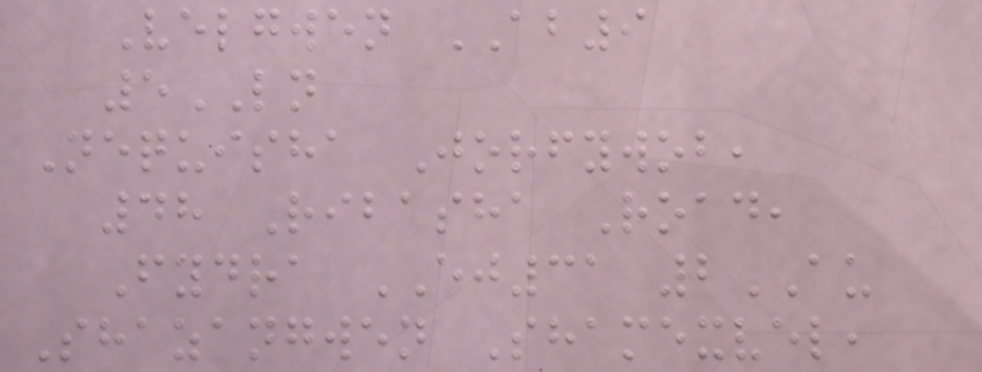Velgwen AB9
5LN
Nequisha Jorfywob,
48 Ribasha Road,
Fydra EJ31 2AU
Shazangwen Shamexvel,
